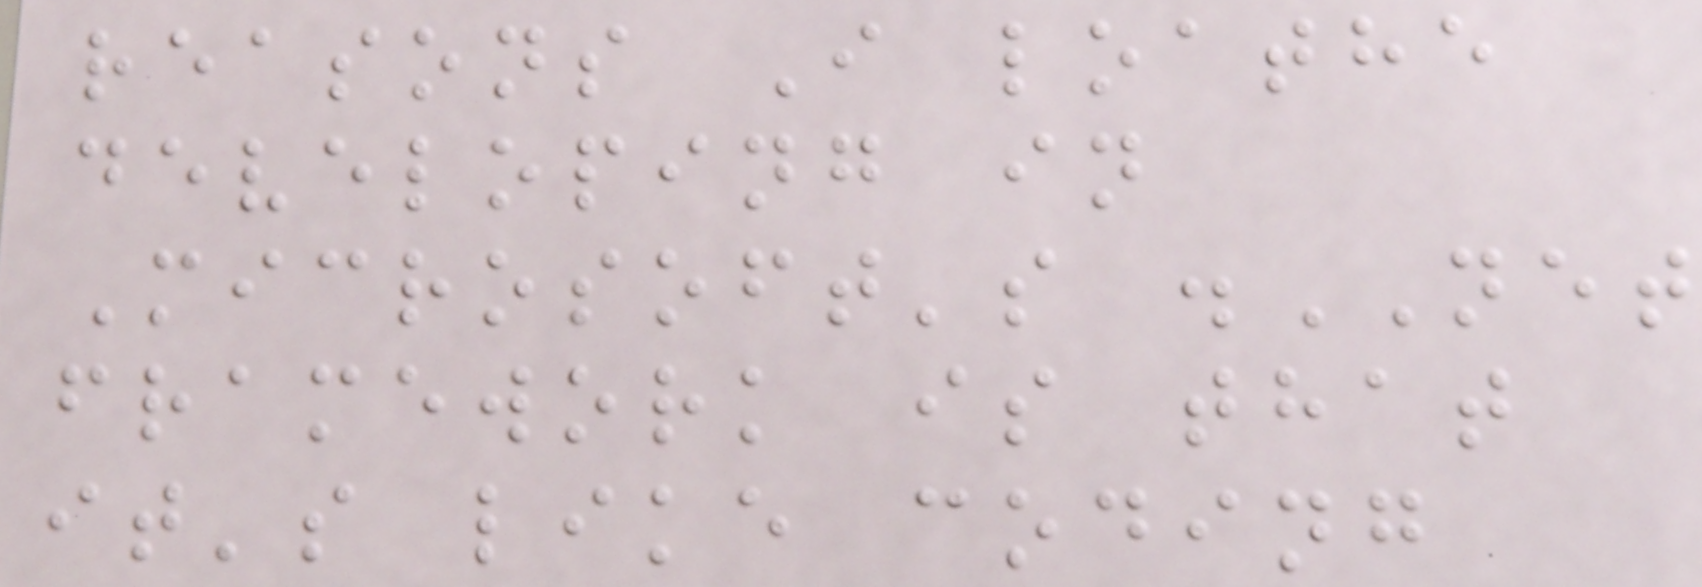reasons I loathe
developing in
Microsoft's .NET
framework is that
it's like coding
